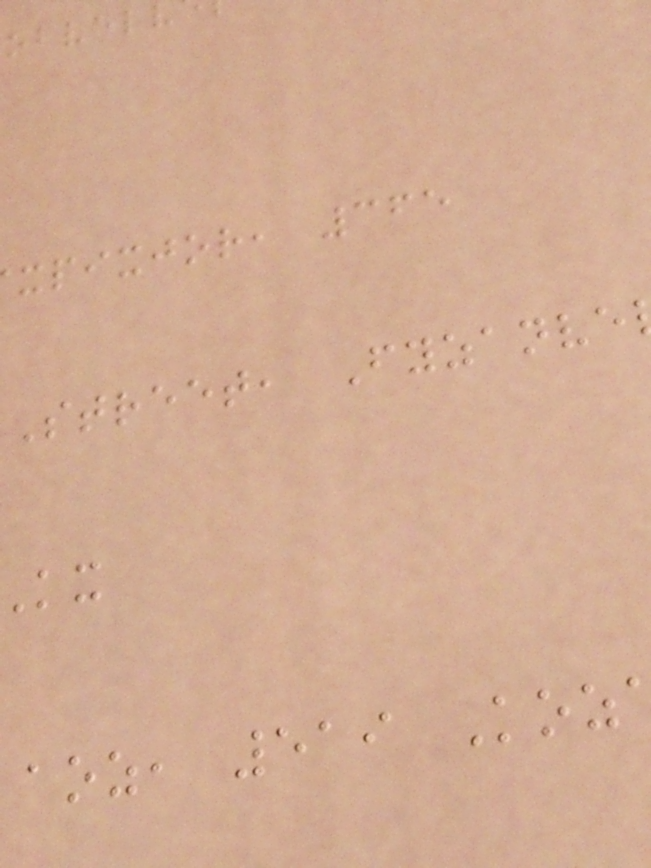xpixjor, 365
Street, Fyzanve
aoz, 519 Koz
